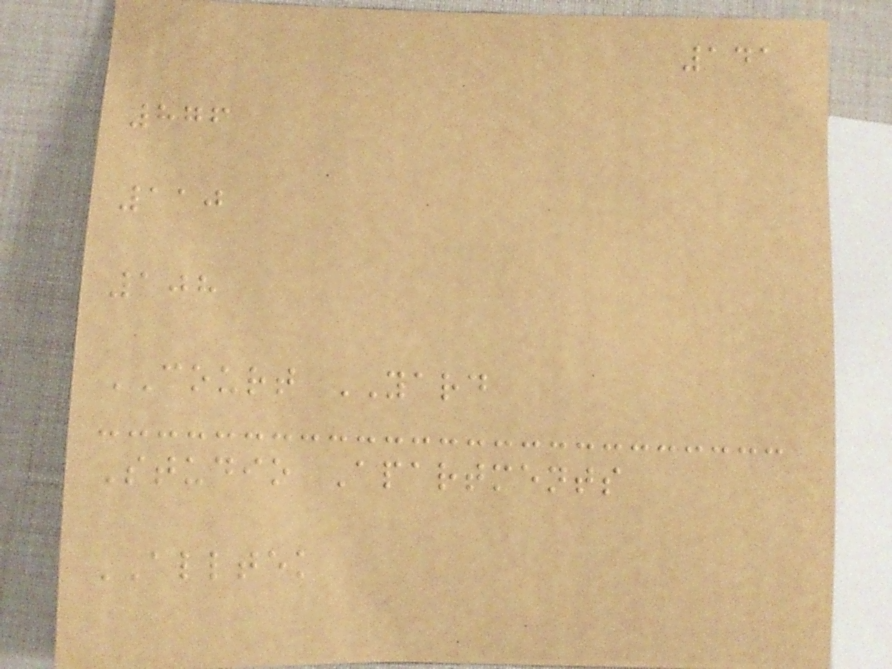141
876
110
108
COURT YARD
Studio Apartments
ALLTEK
